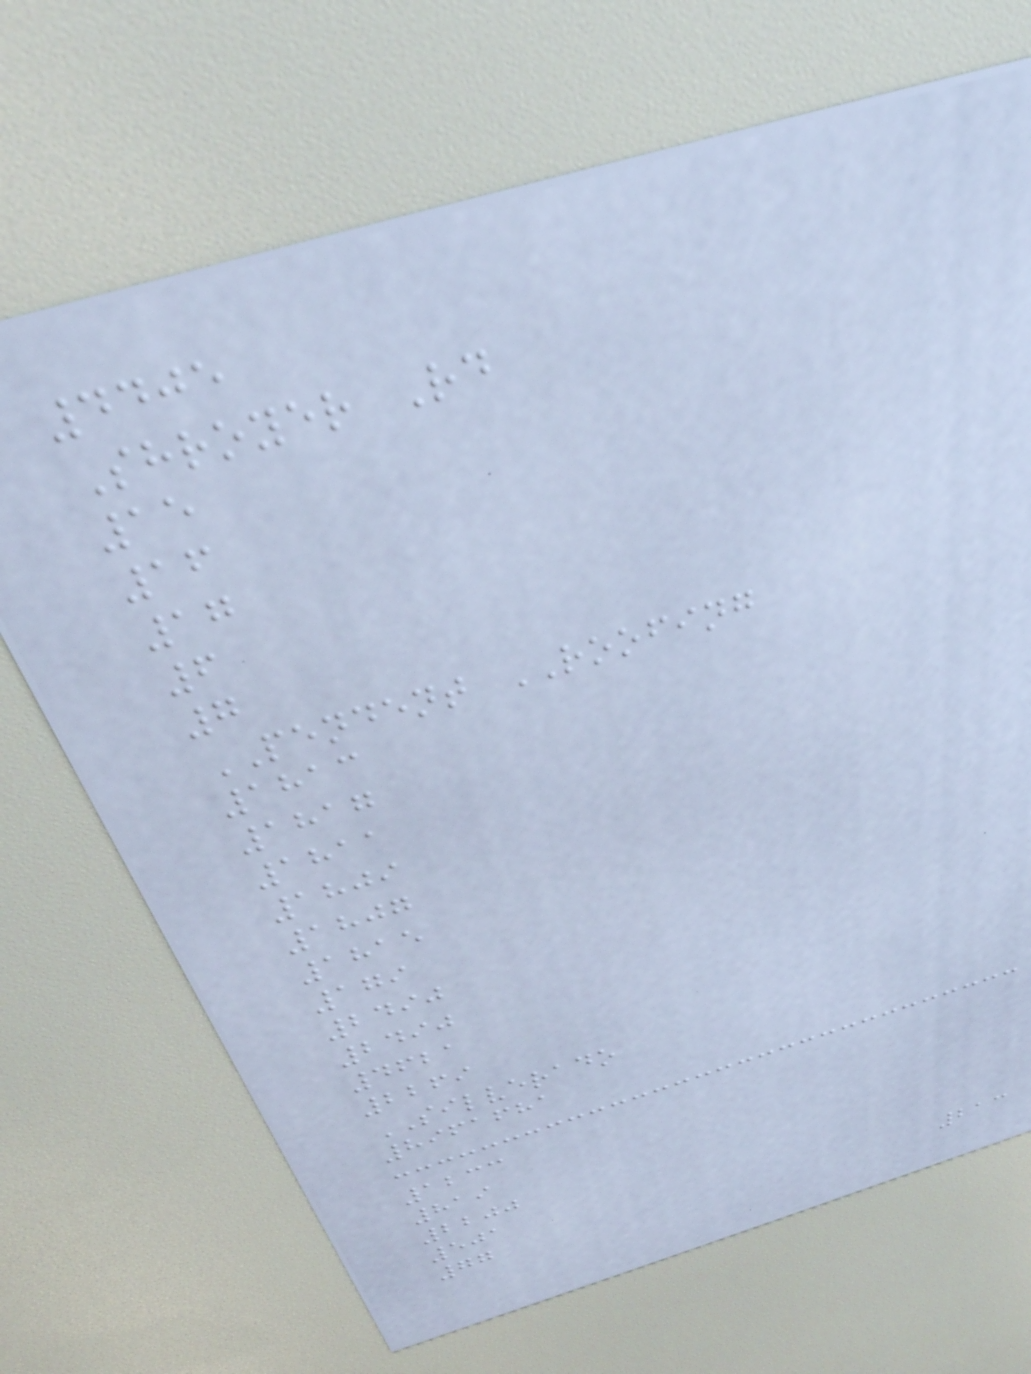4405
Shroyer Rd
15
16
17
6
7
PENDENT ROOFING
1813
1817
1811
1809
1807
1815
179
2490
2490
4621
2269
SILVERADO
8961681
1233
819
2200
501
77
213
